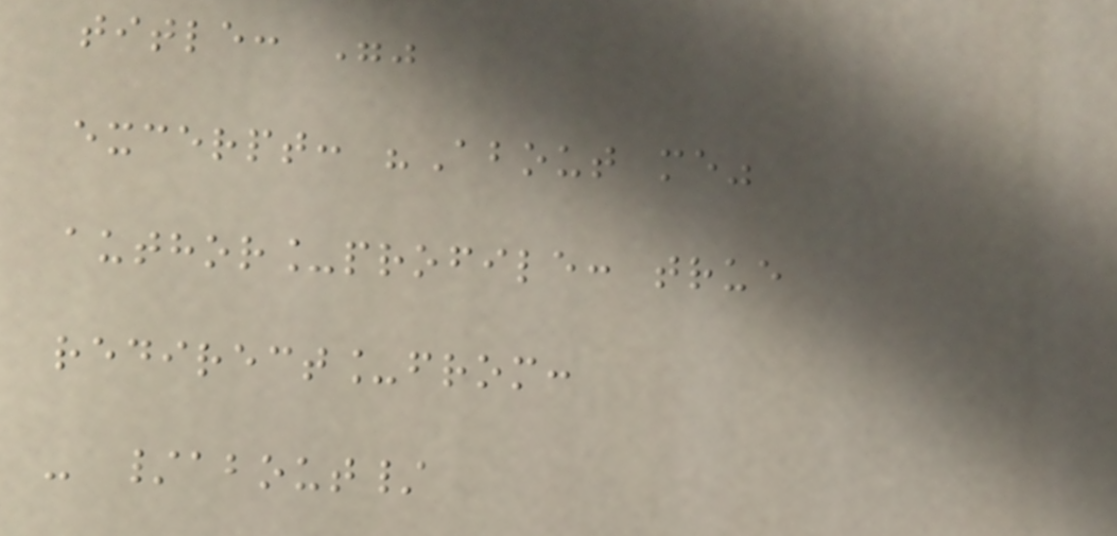title: ""
excerpt: "About me"
author_profile: true
redirect_from:
- /about/
